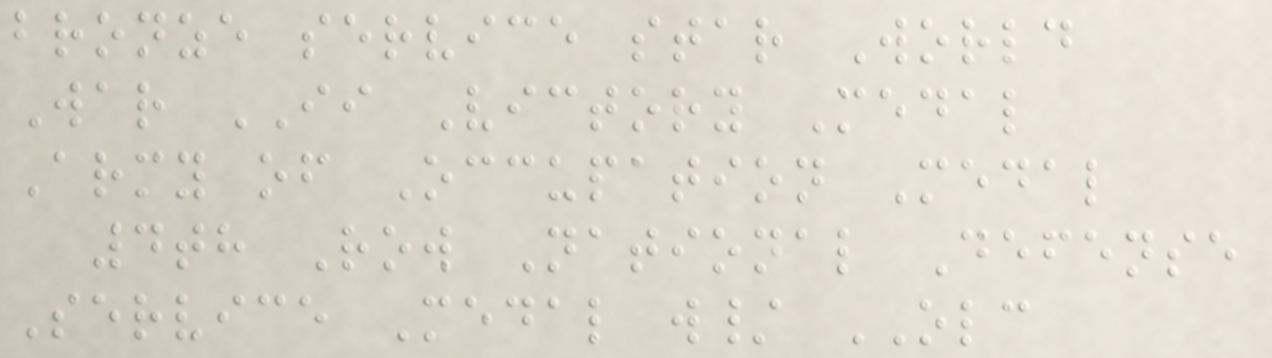bronze service star World
War II Victory Medal
Army of Occupation Medal
4th Row National Defense
Service Medal w/ OLC
